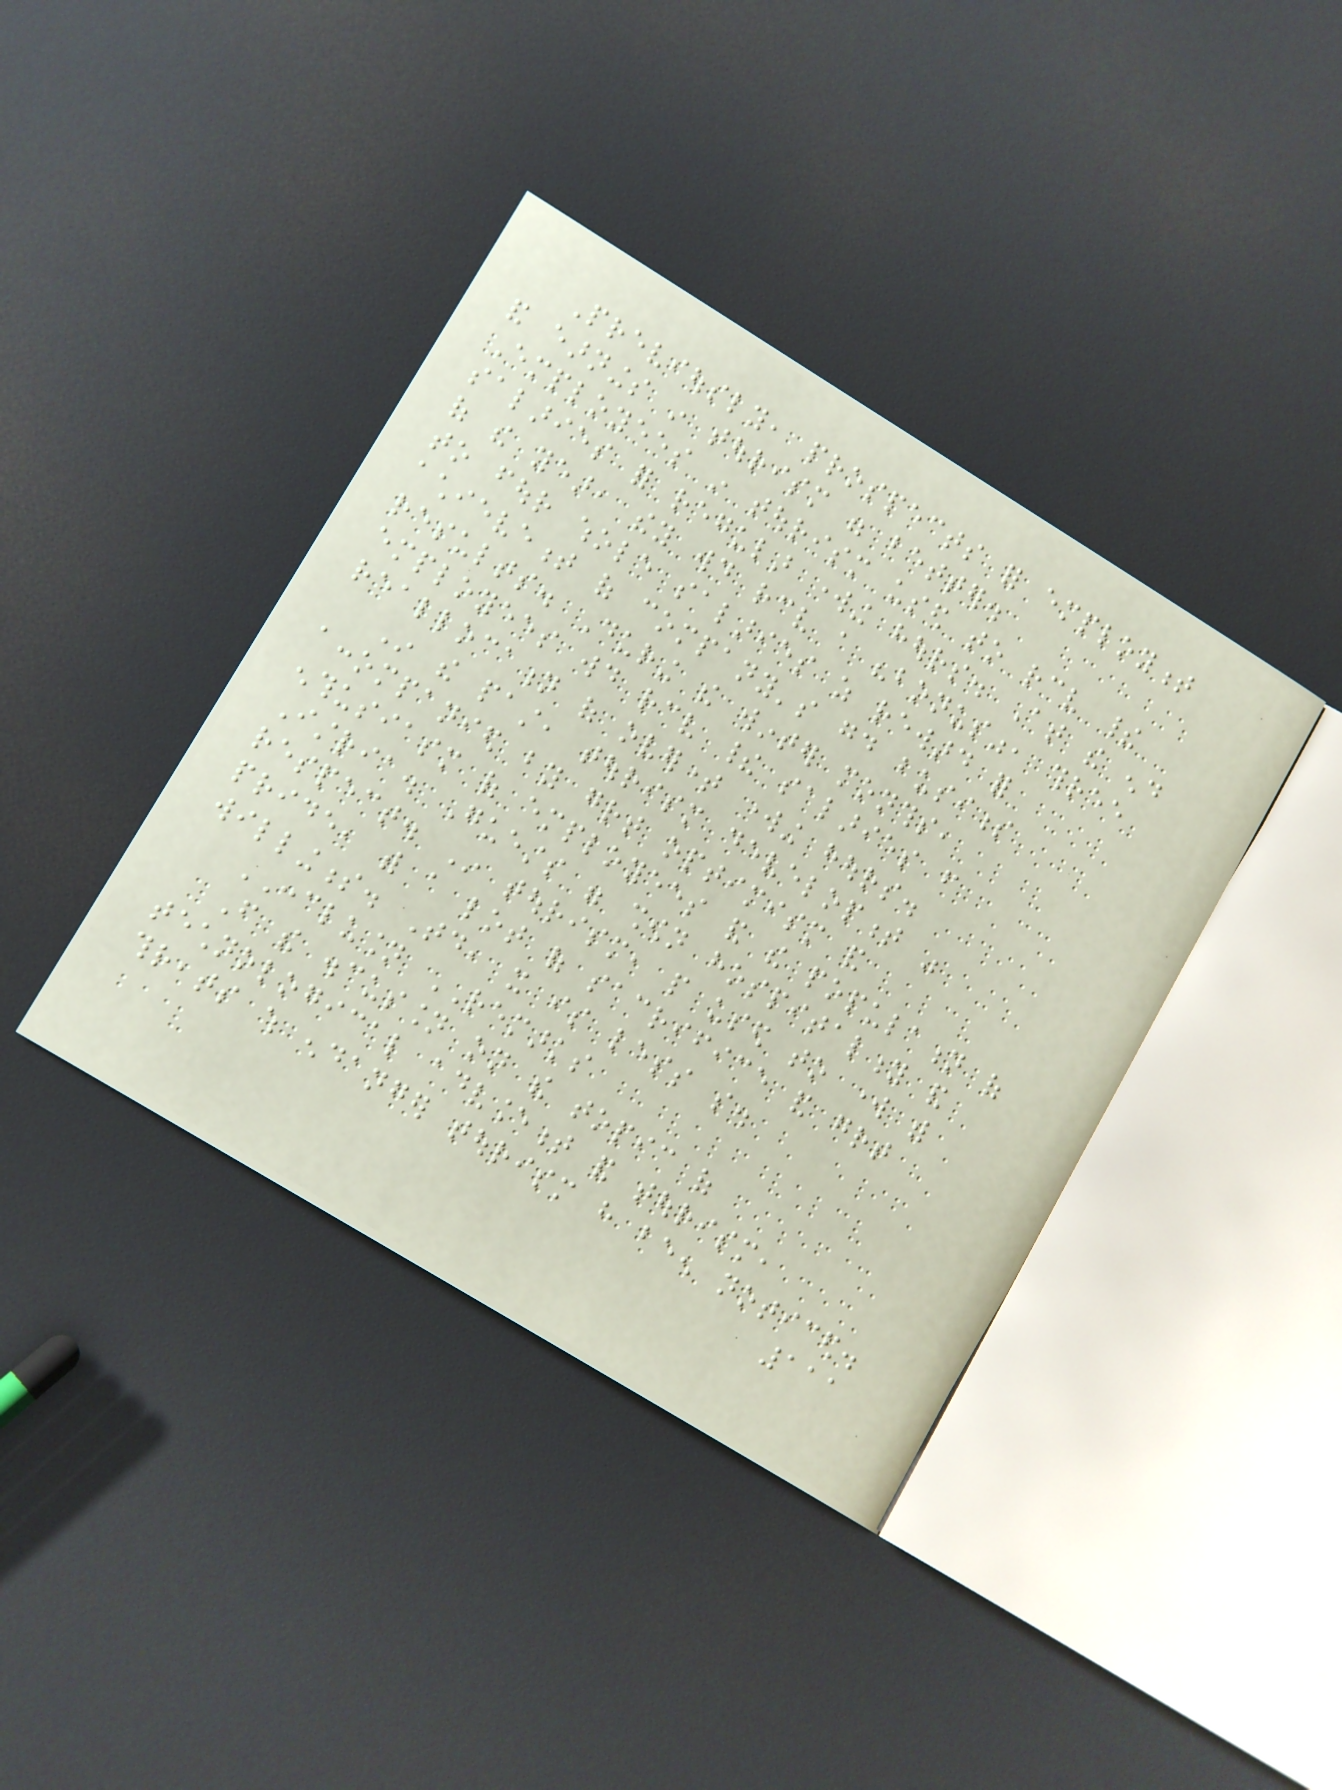Previously, prospects for employment
and earnings in tourism were better.
Employees in tourism used to receive their
salaries for regular working hours. At the end
of the year, they would receive a "bonus", three
to four whole salaries as reward for
achievement of company's good business
results. During the winter months,
employees would receive their salaries from
reallocation of overtime working hours.
In the past, tourism development was
accompanied by great optimism and
enthusiasm of employees and the population of
Istria. Guests were shown hospitality and
respect. In tourism, people used to work with
pride, with a lot of sacrifice and great
willingness. Today, it is less so.
CONCLUSION REMARKS
From the discussion on the topic of
technological advancement and tourism,
threats which endanger tourism have been noticed.
111
